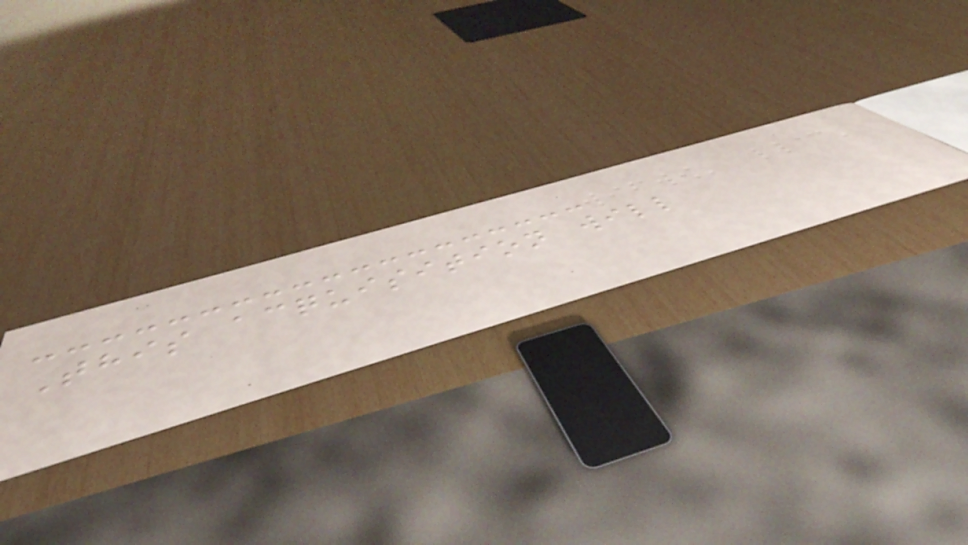This acquisition will
